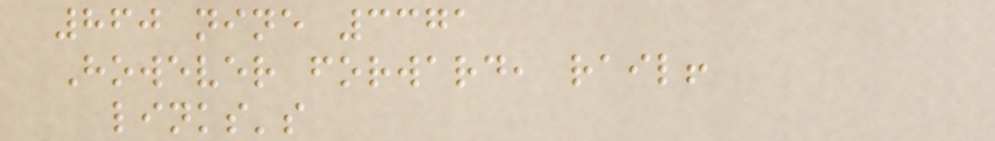860 nine 3371
However forward, rail!
links's
